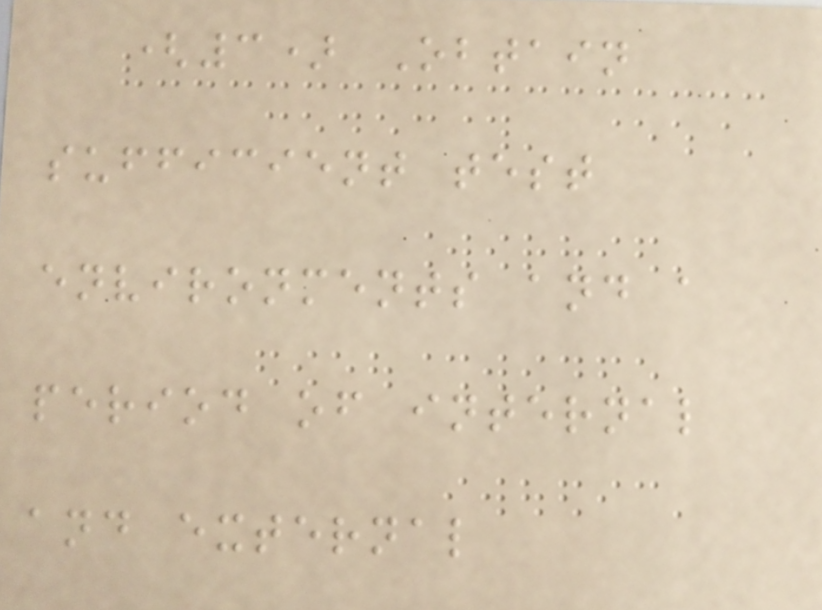(3) Obtain
sufficient test
environments and a
period of internal
and external
